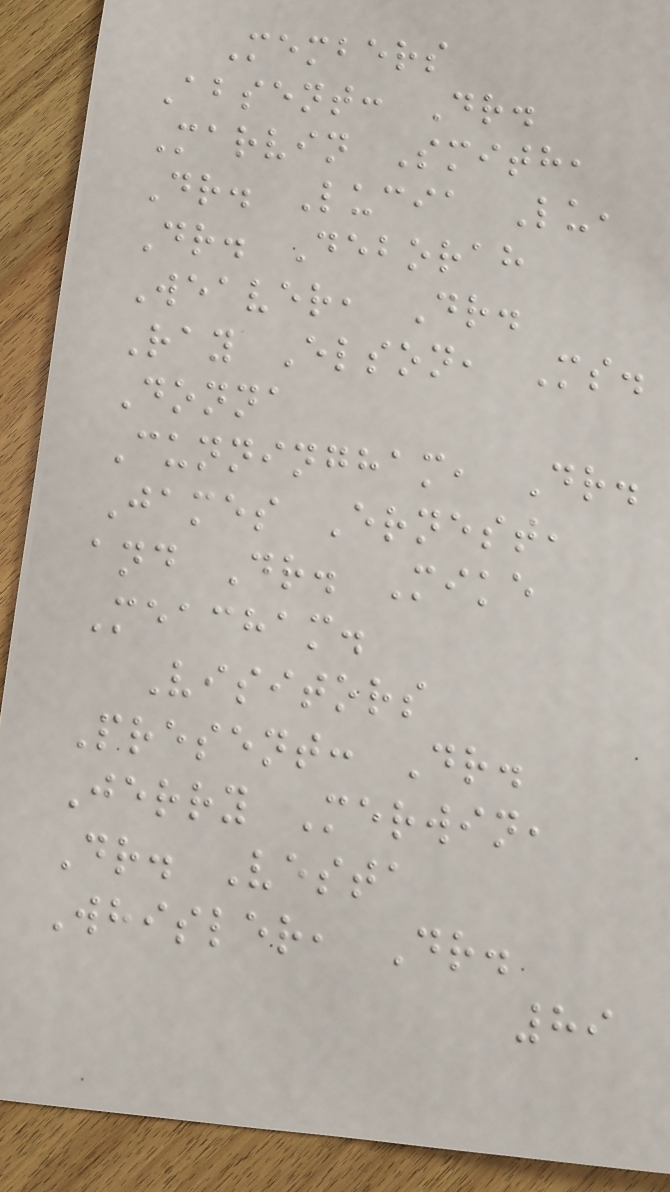Members
Absent: Dr.
Marvin Smith,
Dr. Lucia Lu,
Dr. Deborah
Weaver, Dr.
Ray Elson, Ms.
Donna
Cunningham, Dr.
James Ernest,
and Dr. Mike
Meacham.
Visitors
Present: Dr.
Jerry Merwin,
Dr. Vesta
Whisler, Dr.
89
